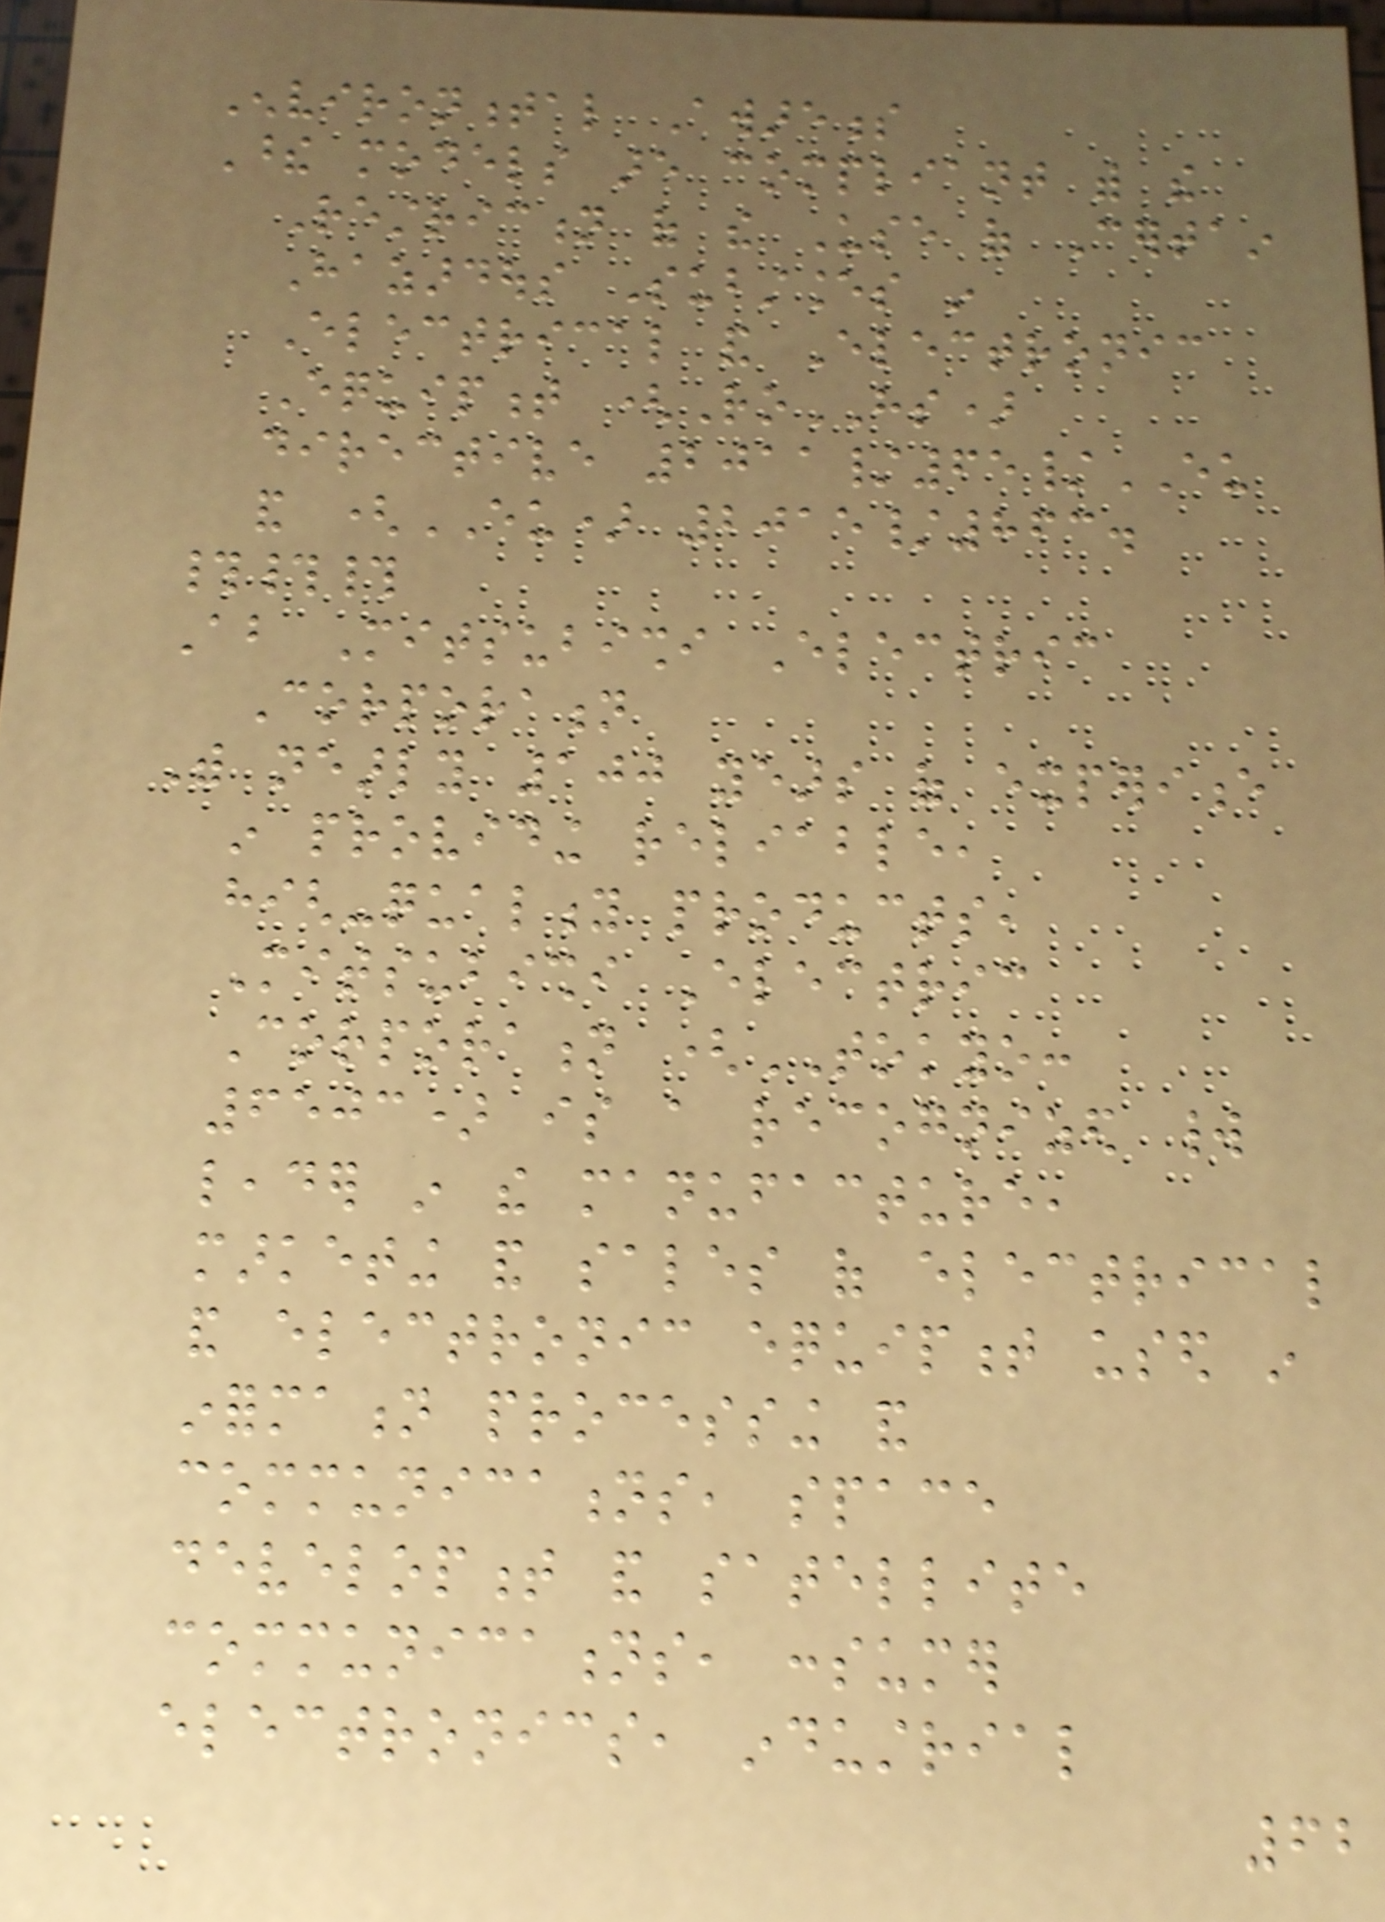Environmental Awareness
These models are compliant with the
Restriction of the Use of Certain
Hazardous Substances in
Electrical and Electronic
Equipment (RoHS)
directive 2011/65/EU
and (EU) 2015/863.
###
About Mitsubishi Electric
Corporation
With nearly 100 years of experience
in providing reliable,
high-quality products,
Mitsubishi Electric
Corporation (TOKYO:
6503) is a recognized world
leader in the manufacture,
marketing and sales of electrical
and electronic equipment used in
information processing and
communications, space
development and satellite
communications, consumer
electronics, industrial
62
